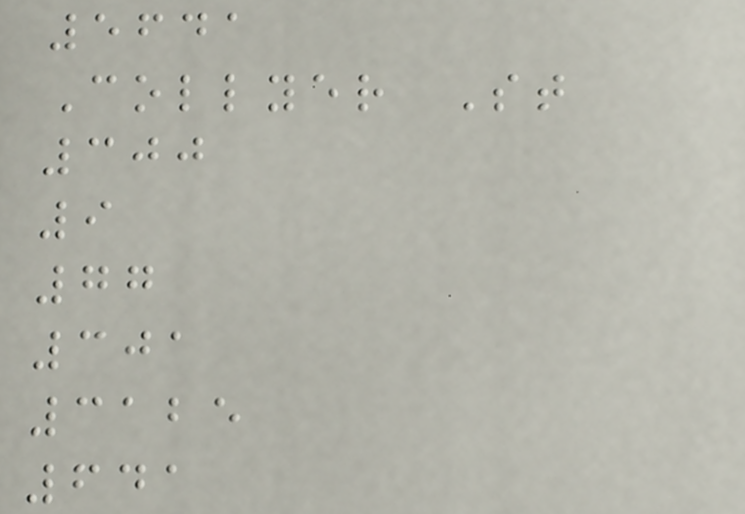5641
Collyer St
300
9
77
301
3125
641
